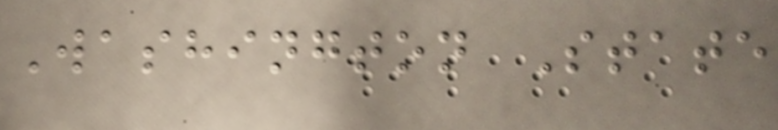Washington State
